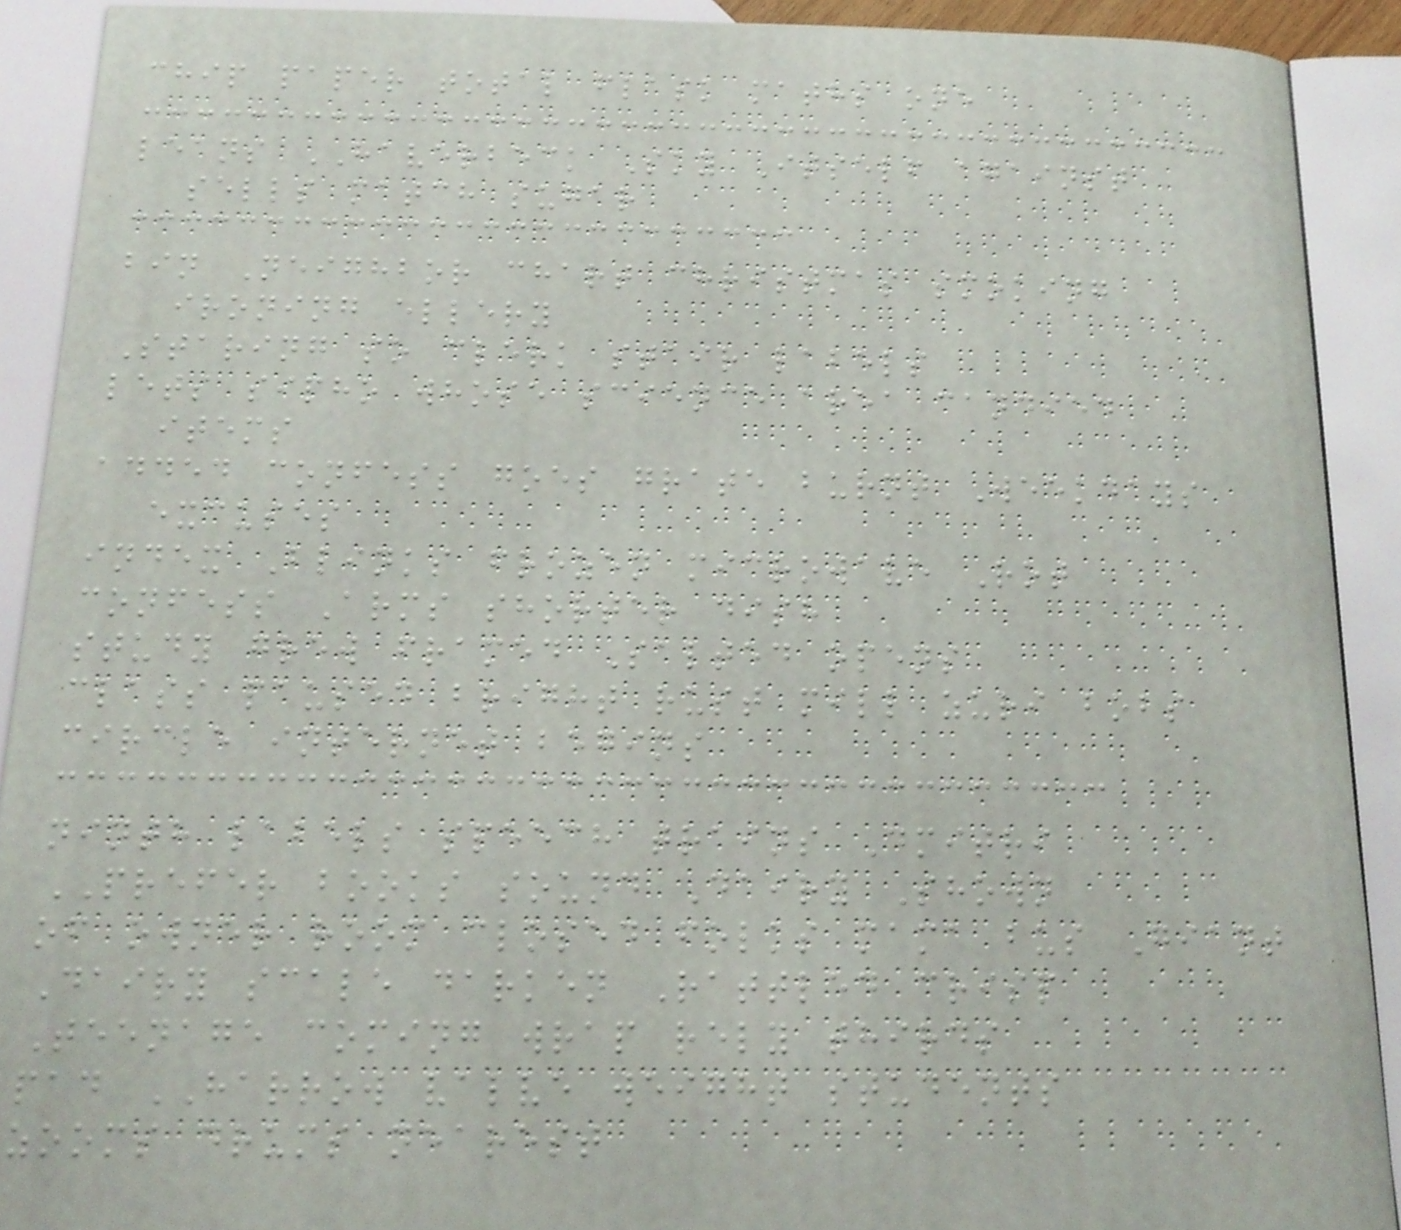chip paper total flask maths one
leans HAVERBECK Sky Itself against
sells match sugar
bin Neighbor chart christmas smoking
ironing ellery
Staring so clerk stair labels
lets sipho whose science area candied
items
added confess goes grate burnt Weekdays
excuses
index Blinks frozen microwave Rot
confess Arms shorter dish
study grew framed Salted opens
class paused bright rust mill zuri bobs
circle internet begins
ninth labels speech trains Dmitri
PREFER books sound Dairy Shown
of owner room closed folks mama bus Giant
Dairy scale darken Rattled crisp
Teenage coming wrap rely thirds
pad HARROW valve weight students
zooms drums nearest
